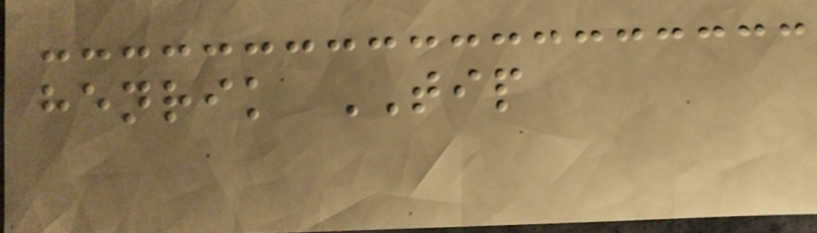henrik TIP
